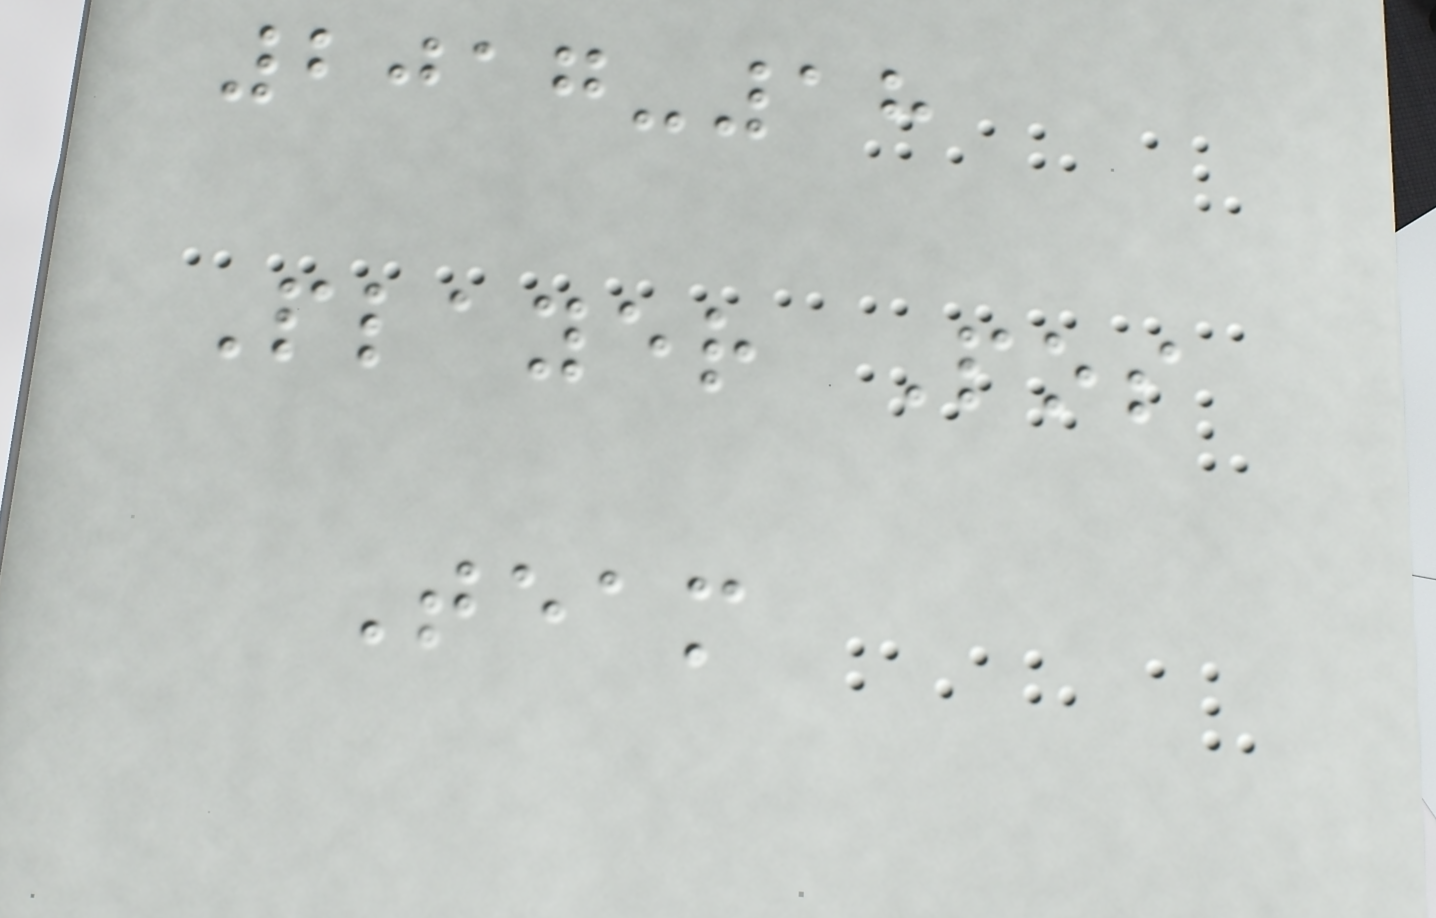2017-18
Player Pos
Team
